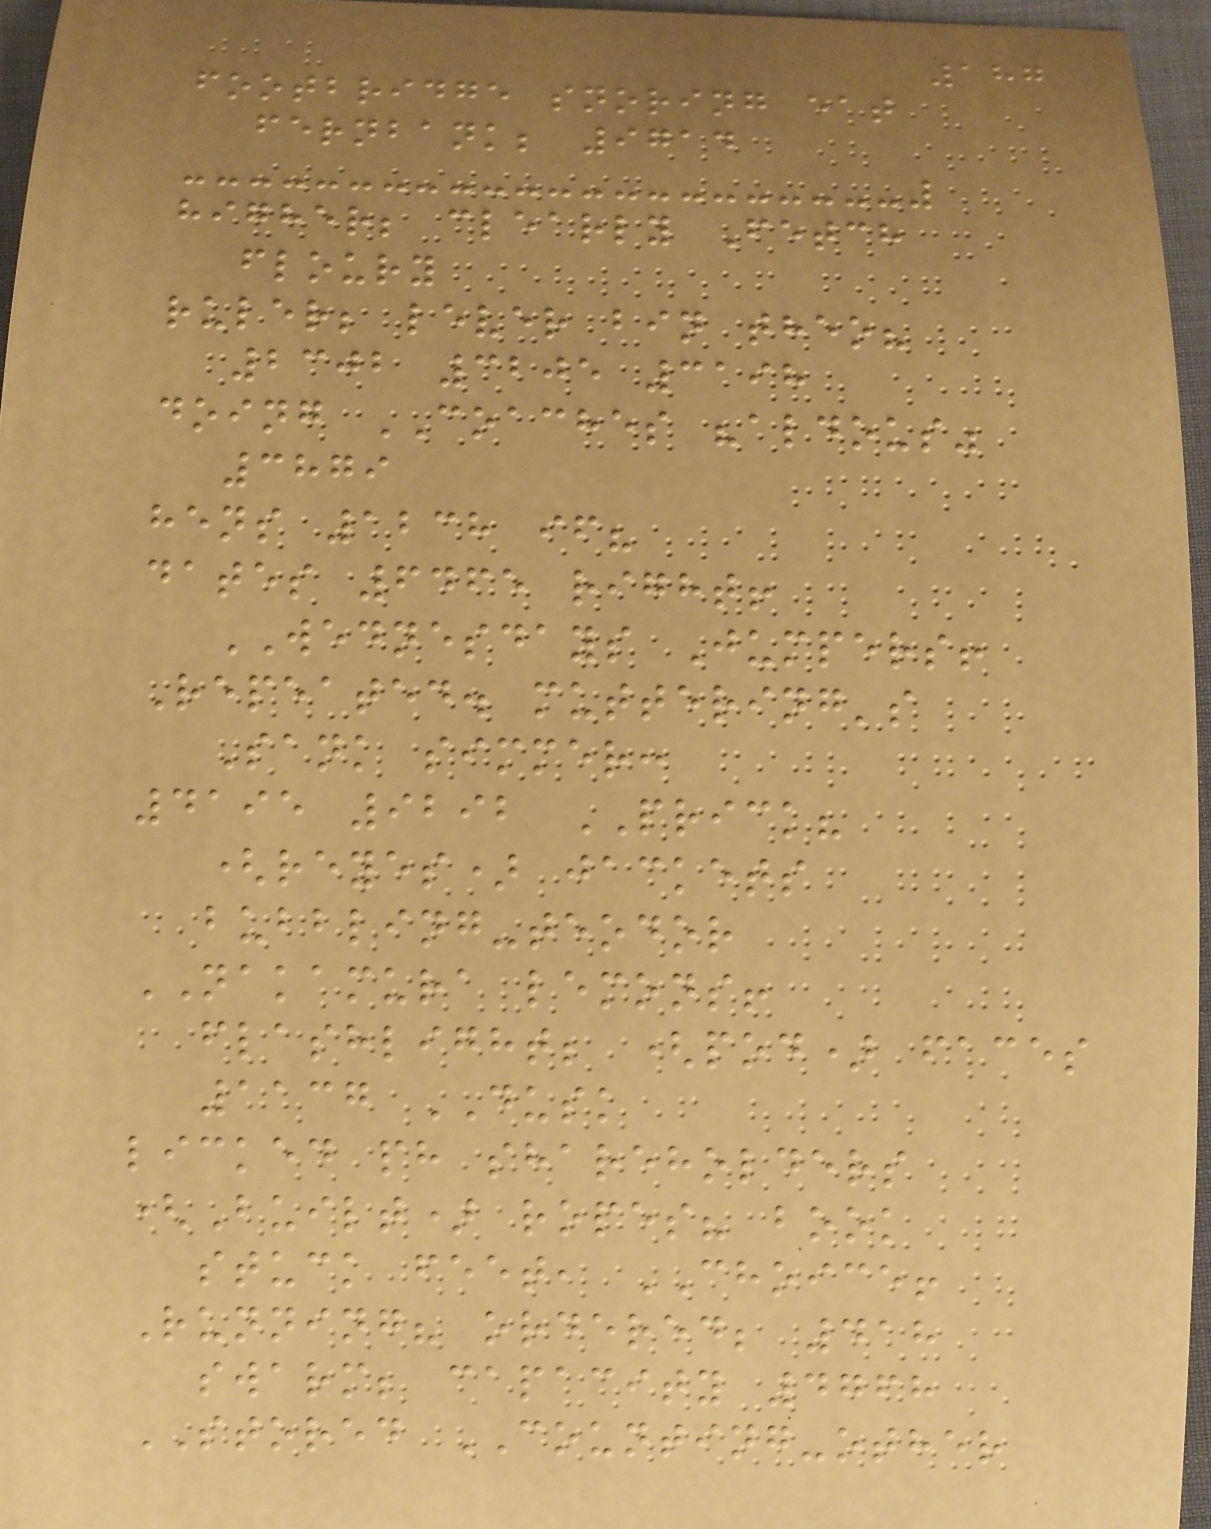187
footbridge snoring eat
fernbank; 9714
higher; clearly Fetch
floury
ruler; lever bin theo?
2302 3205 3198
doing COACHES "aldous"
3879
hens 1238 if?
dates 6465 right!
WEDNESDAYS Jumpers!
Repeated. muttering's
Sank simmer:
4195 9292 PRICK?
(reyes) jackets
bubbling-teodor
NAKAMURA lemons!
flashlight; (pod) faces
1137 DUSK
licked ph shareholders
(Built) ropes? book
stuck feet, CHOICE!
Running? ordered; 418
swarm; capacity 4768
STORED COUNTING-other
